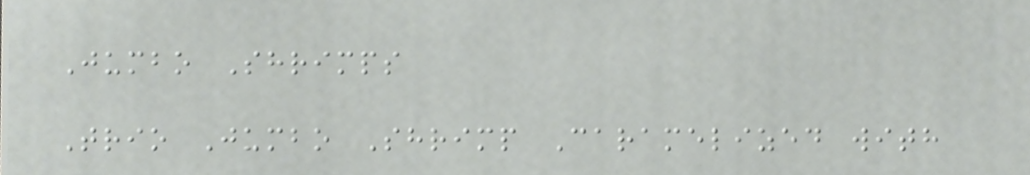Jumbo Shrimps
Trio Jumbo Shrimp Caramelized with
